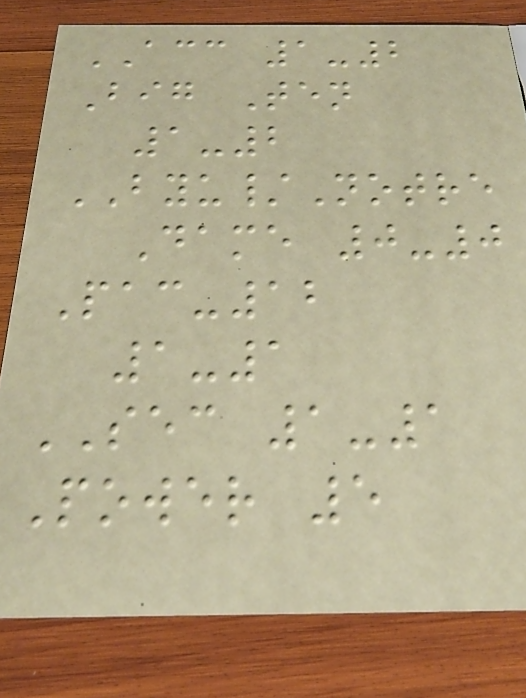ACC 1-2
Big Ten
1-2
BYU/Notre
Dame 0-0
Pac-12
1-1
SEC 1-1
Power 5
